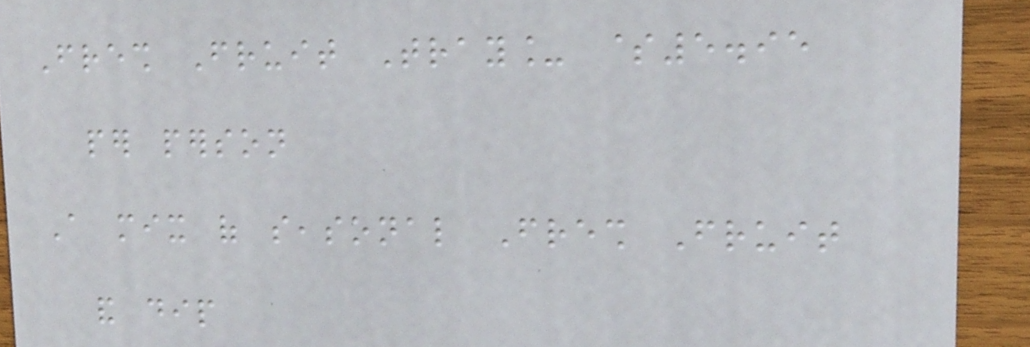Fresh Fruit Tray_ $5.95
per person
A mix of seasonal Fresh Fruit
and dip
